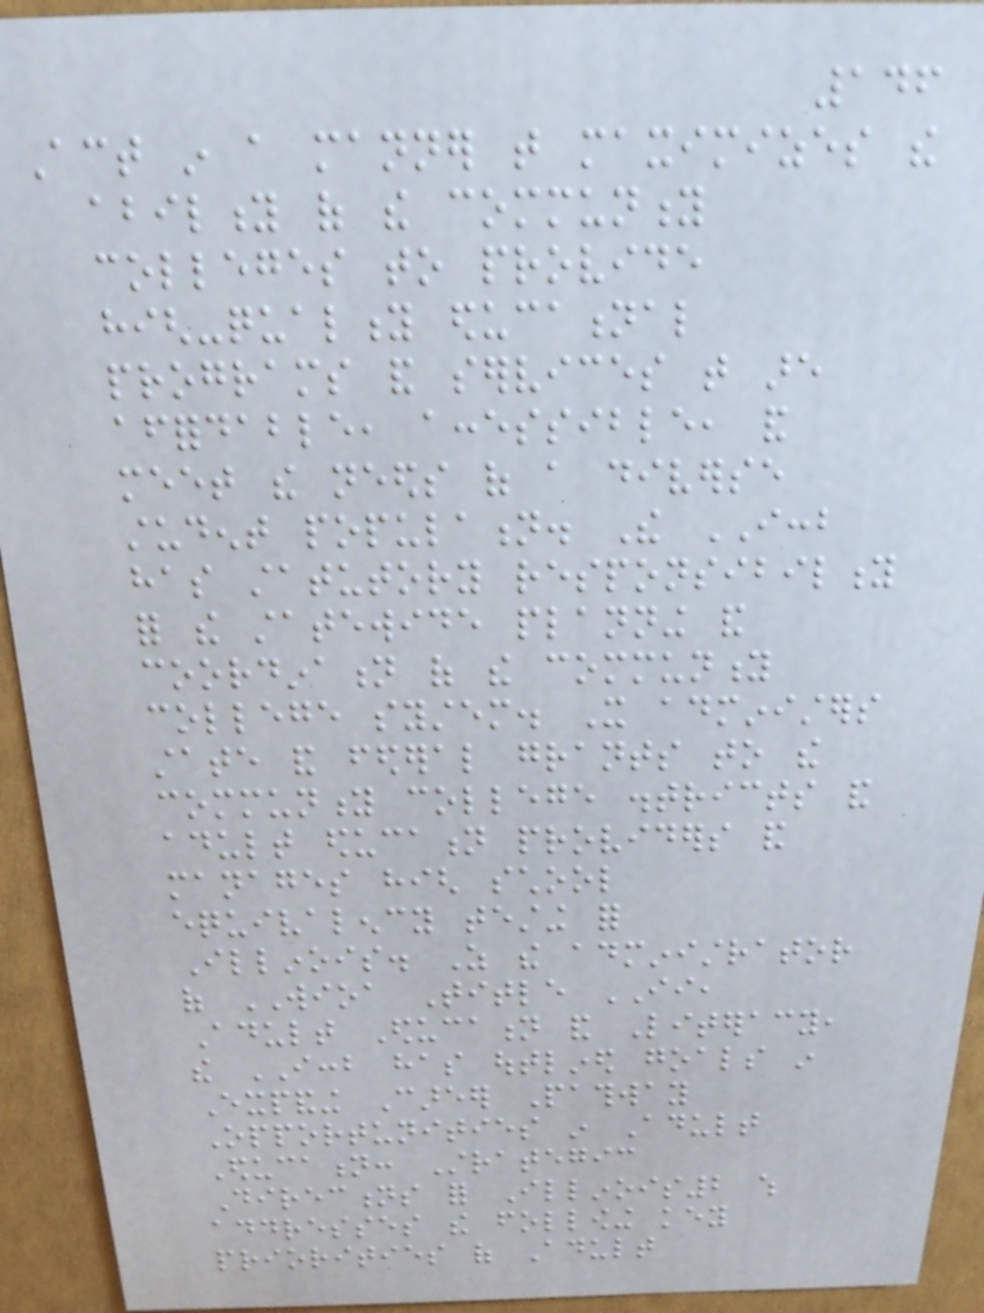146
Act in a manner that maximizes the
ability of the community
colleges to provide
high-quality educational
programs and services that are
affordable, accessible, and
meet the needs of a diverse
student population. The ICCB
has statutory responsibility
for the statewide planning and
coordination of the community
college system. It administers
state and federal grants to the
community college districts and
adult education providers and
manages high school
equivalency testing for
Illinois. As the administrator
of WIOA Title II,
Adult Education and Literacy,
the ICCB has outlined goals in
Expanding Career Pathway
Opportunities in Adult
Education: Strategic
Directions for Illinois2 which
addresses the following key
priorities of Adult
